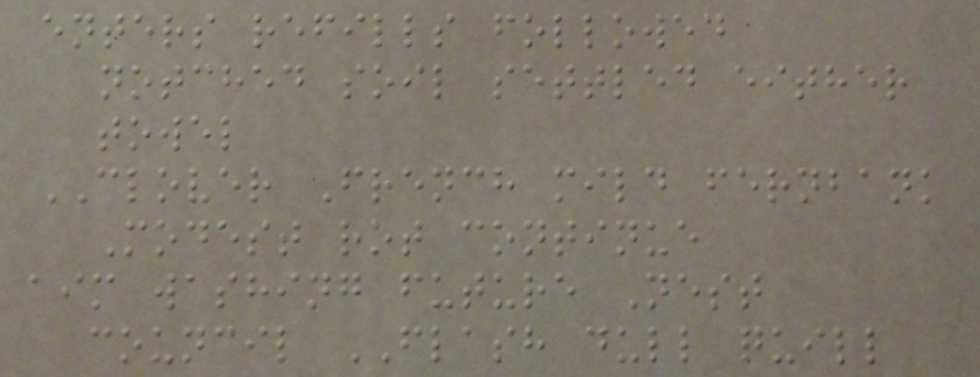enters refills followed
notched soil settled either
towel
CLOVER French mild fernbank
Modest rot continue
aim washing future Nest
council FLASH dull quill
